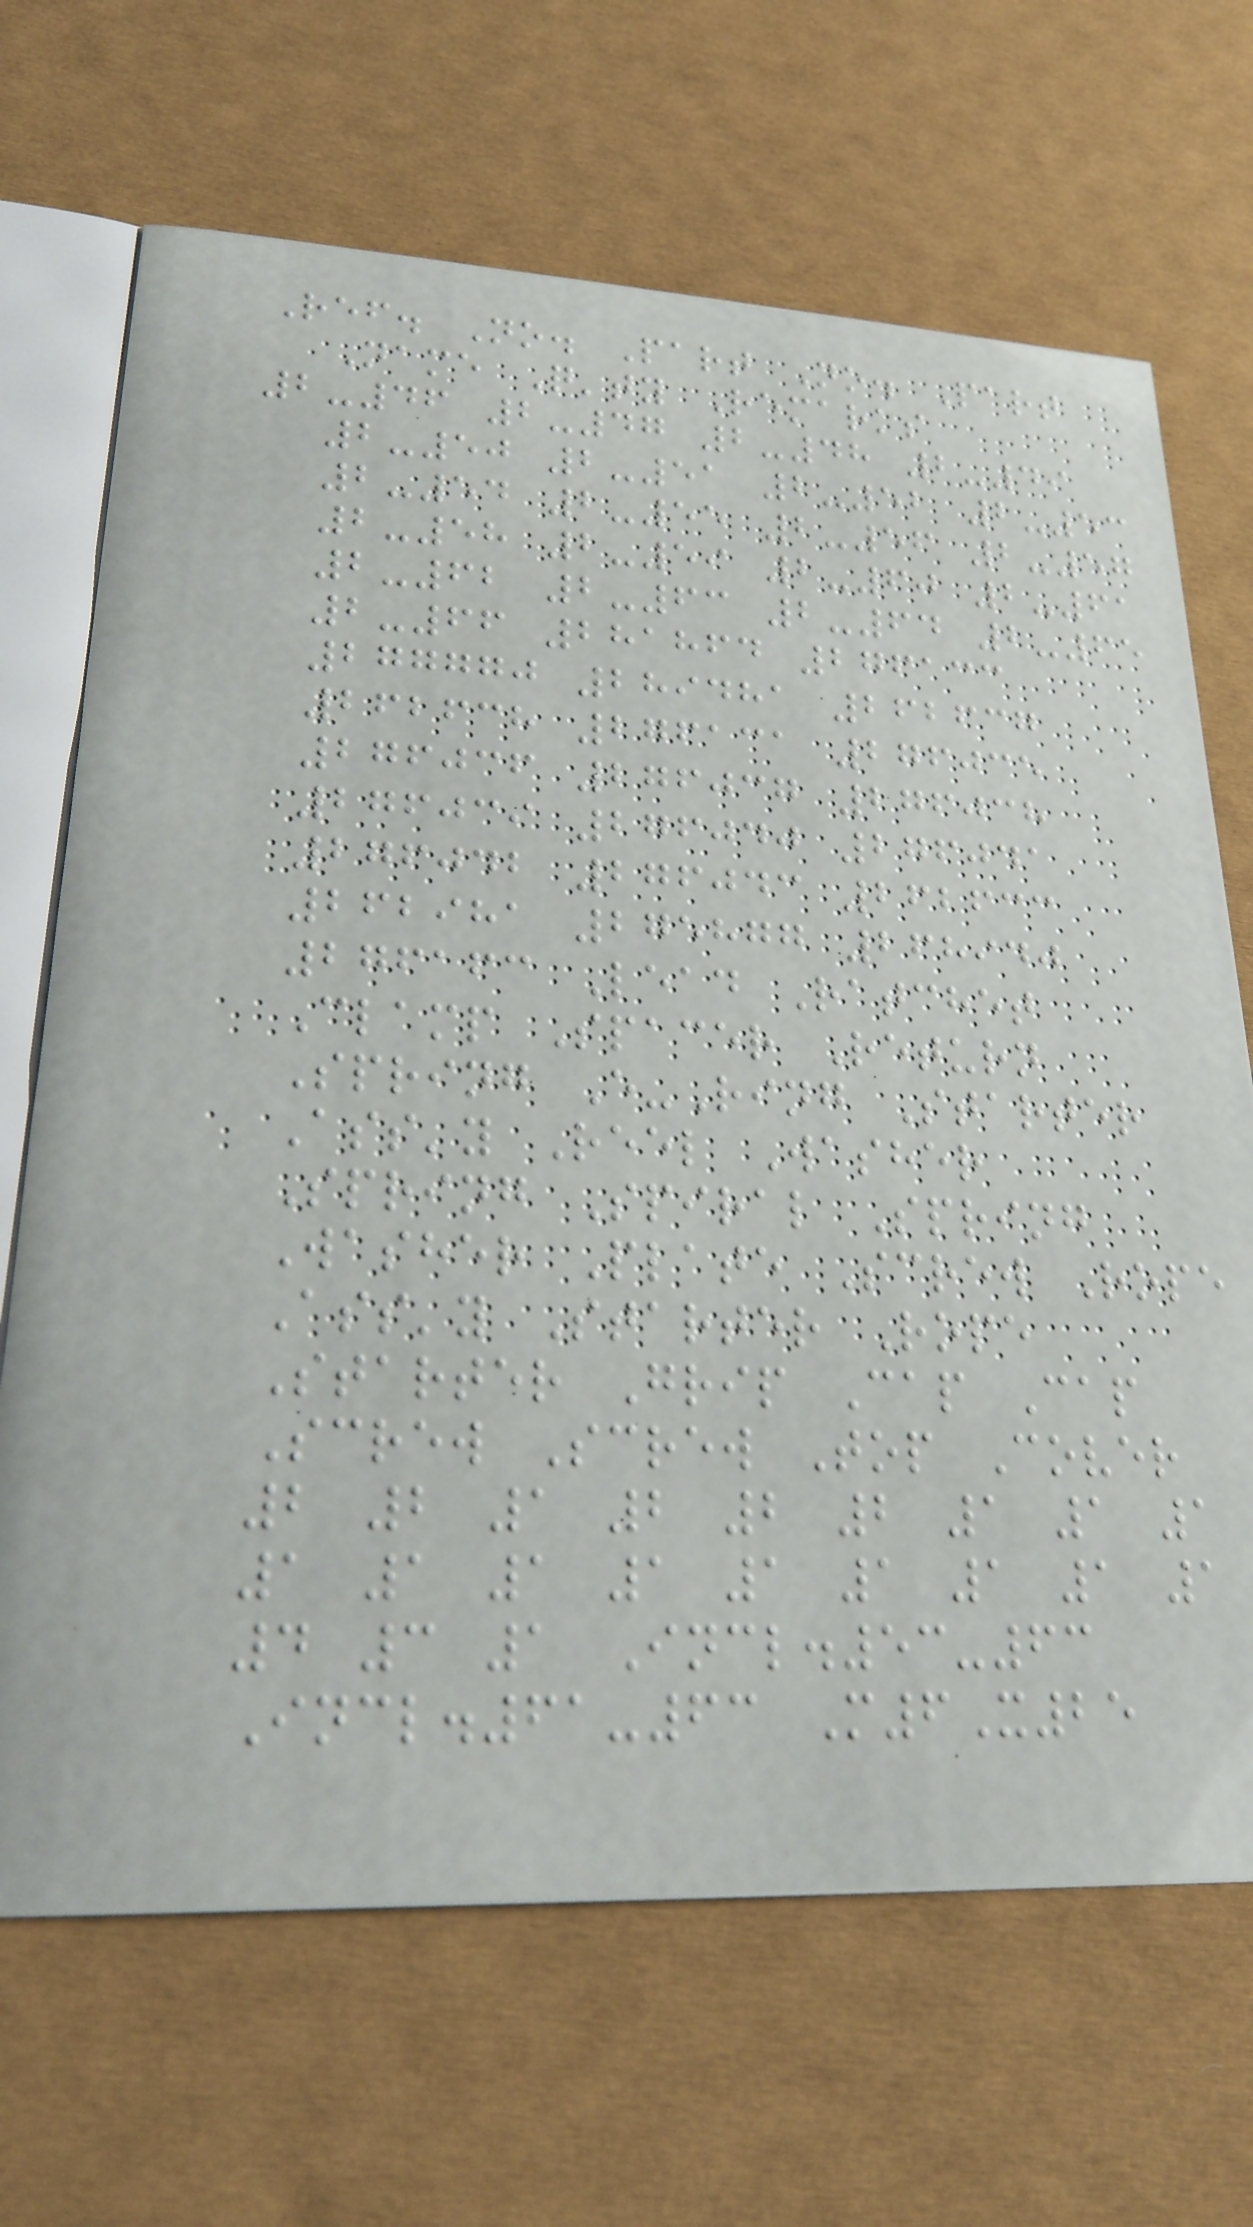Ref. No. Part No. Part
Name Q'ty Remarks
2-46 2-47 2-48 2-49
2-50 2-51 2-52 2-53
2-54 2-55 2-56 2-57
2-58 2-59 2-60 2-61
2-62 2-63 2-64 2-65
2-66 281864 276133
277770 289481 262637
262638 276131 276035
276036 276037 276038
276039 276040 276041
276042 276043 262633
262981 275877 268940
276163 Lead Ratchet
Clamp Spacer Return
Spring E-Ring Starter
Ass'y Reel Washer
Spring Spiral Spring
Washer Plate Screw Rope
Ass'y Starter Rope
Starter Grip Cap Cap
Screw Screw Top Cover
2 2 1 2 2 2 1 1 1
1 1 1 1 1 1 1 1 1
4 3 1 Incl.53-63
Incl.61-63 M6X25
